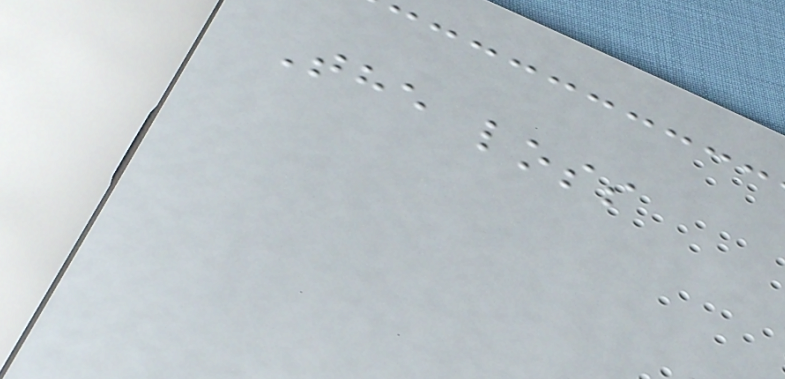The loss
